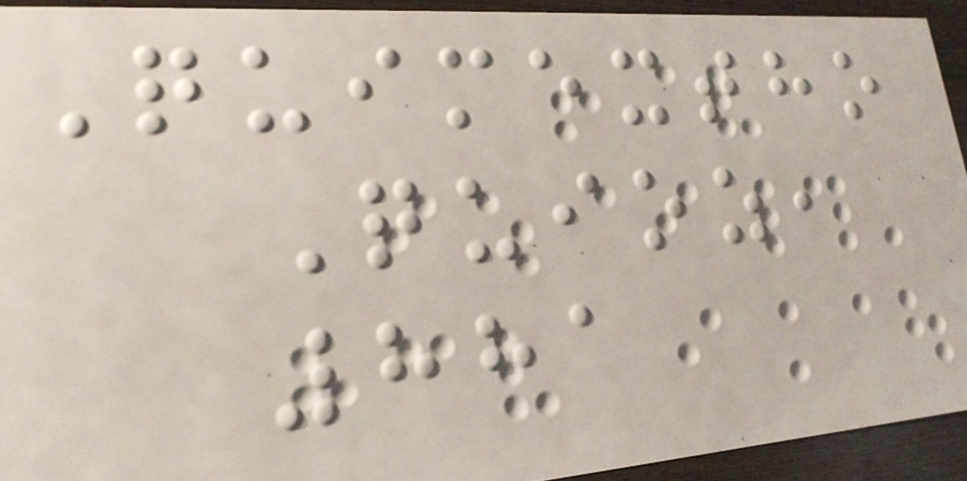Quimextho
Quioz,
881
